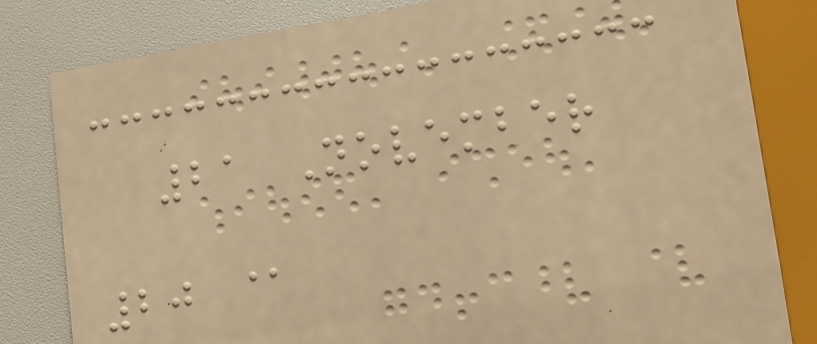21 November
20 @
